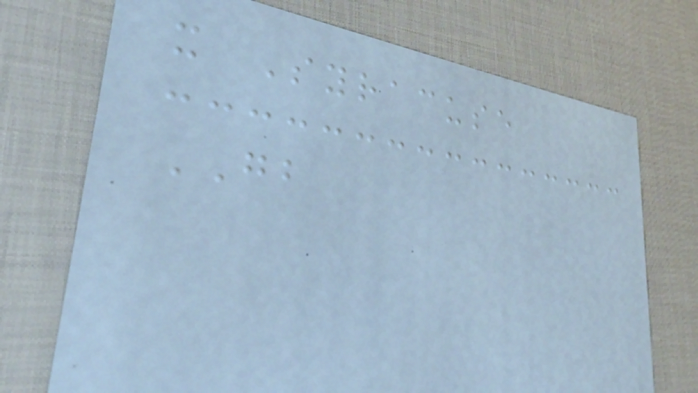x Syracuse
GB
